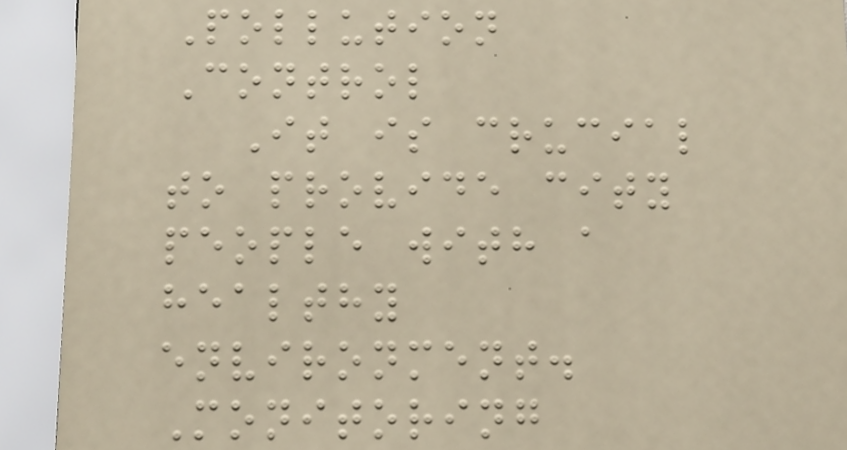Pollution
Control
It is crucial
to provide city
people with a
healthy
environment.
Monitoring
